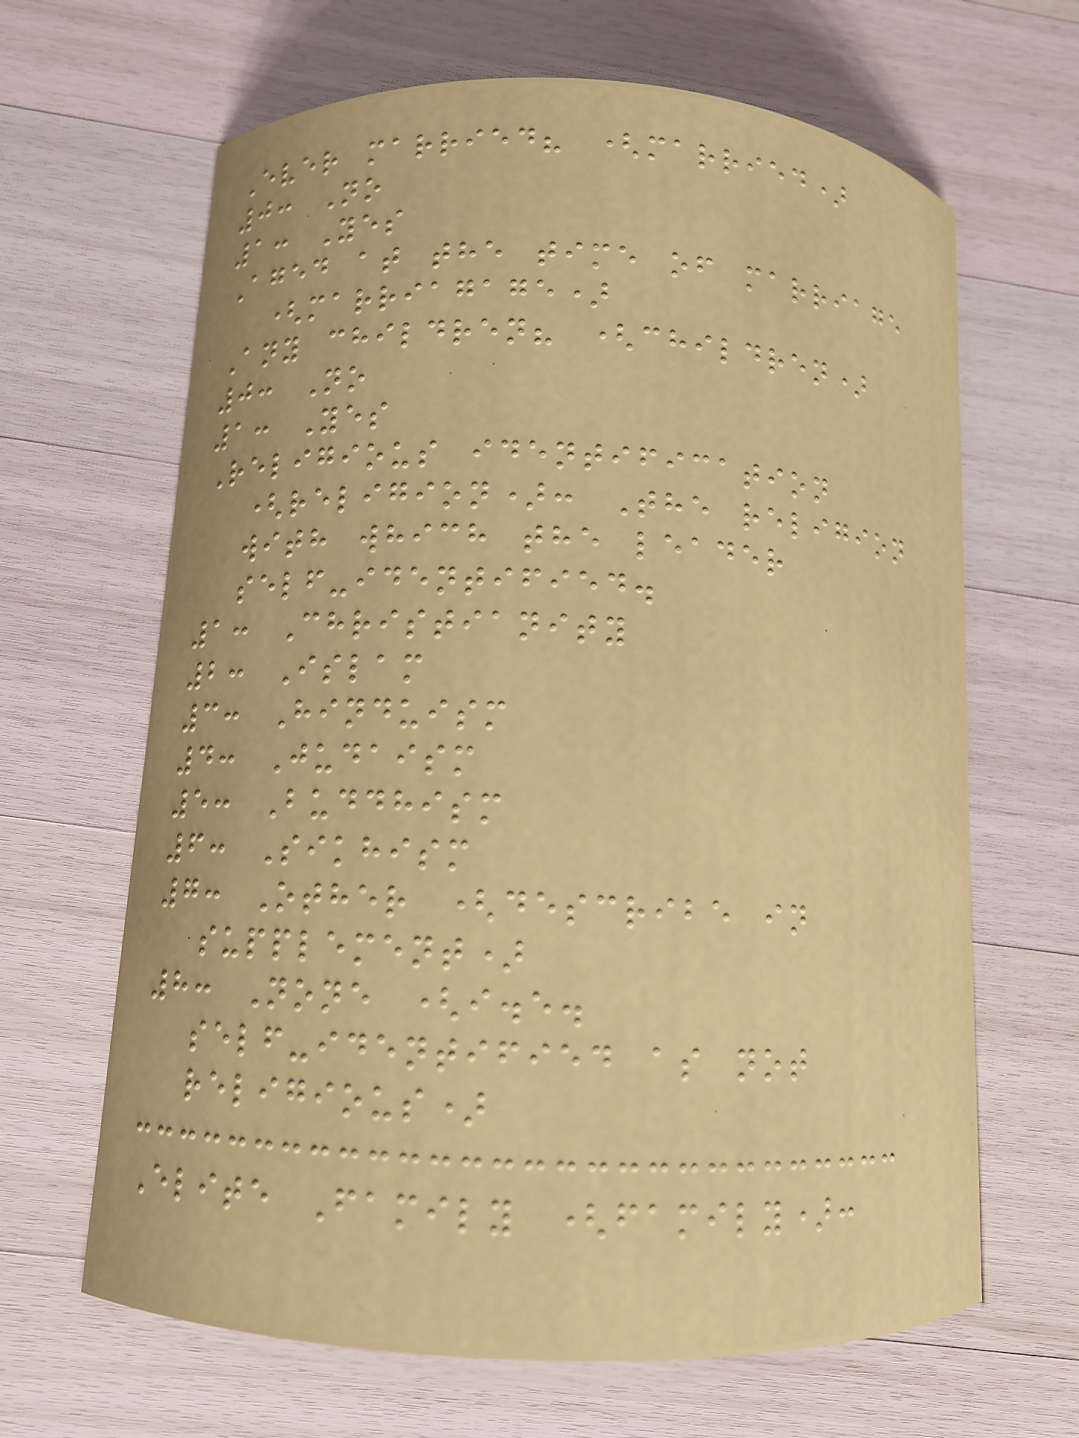Ever married? (married)
0: No
1: Yes
Aged at the time of marriage
(marriagage)
Any children? (children)
0: No
1: Yes
Religious identification
(religion): The religion
with which the leader
self-identified.
1: Christianity
2: Islam
3: Hinduism
4: Judaism
5: Buddhism
6: Sikhism
7: Other (describe in
supplement)
8: None (i.e.
self-identified as not
religious)
Elite Family (family):
